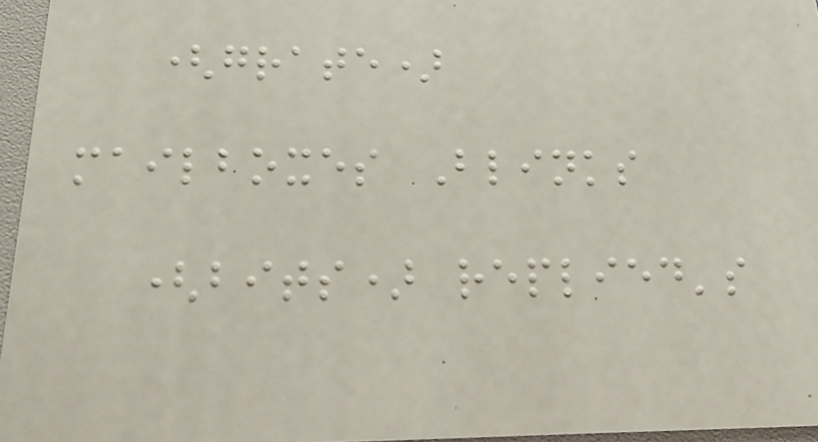(grate)
mailboxes Blinks
(bits) replied's
